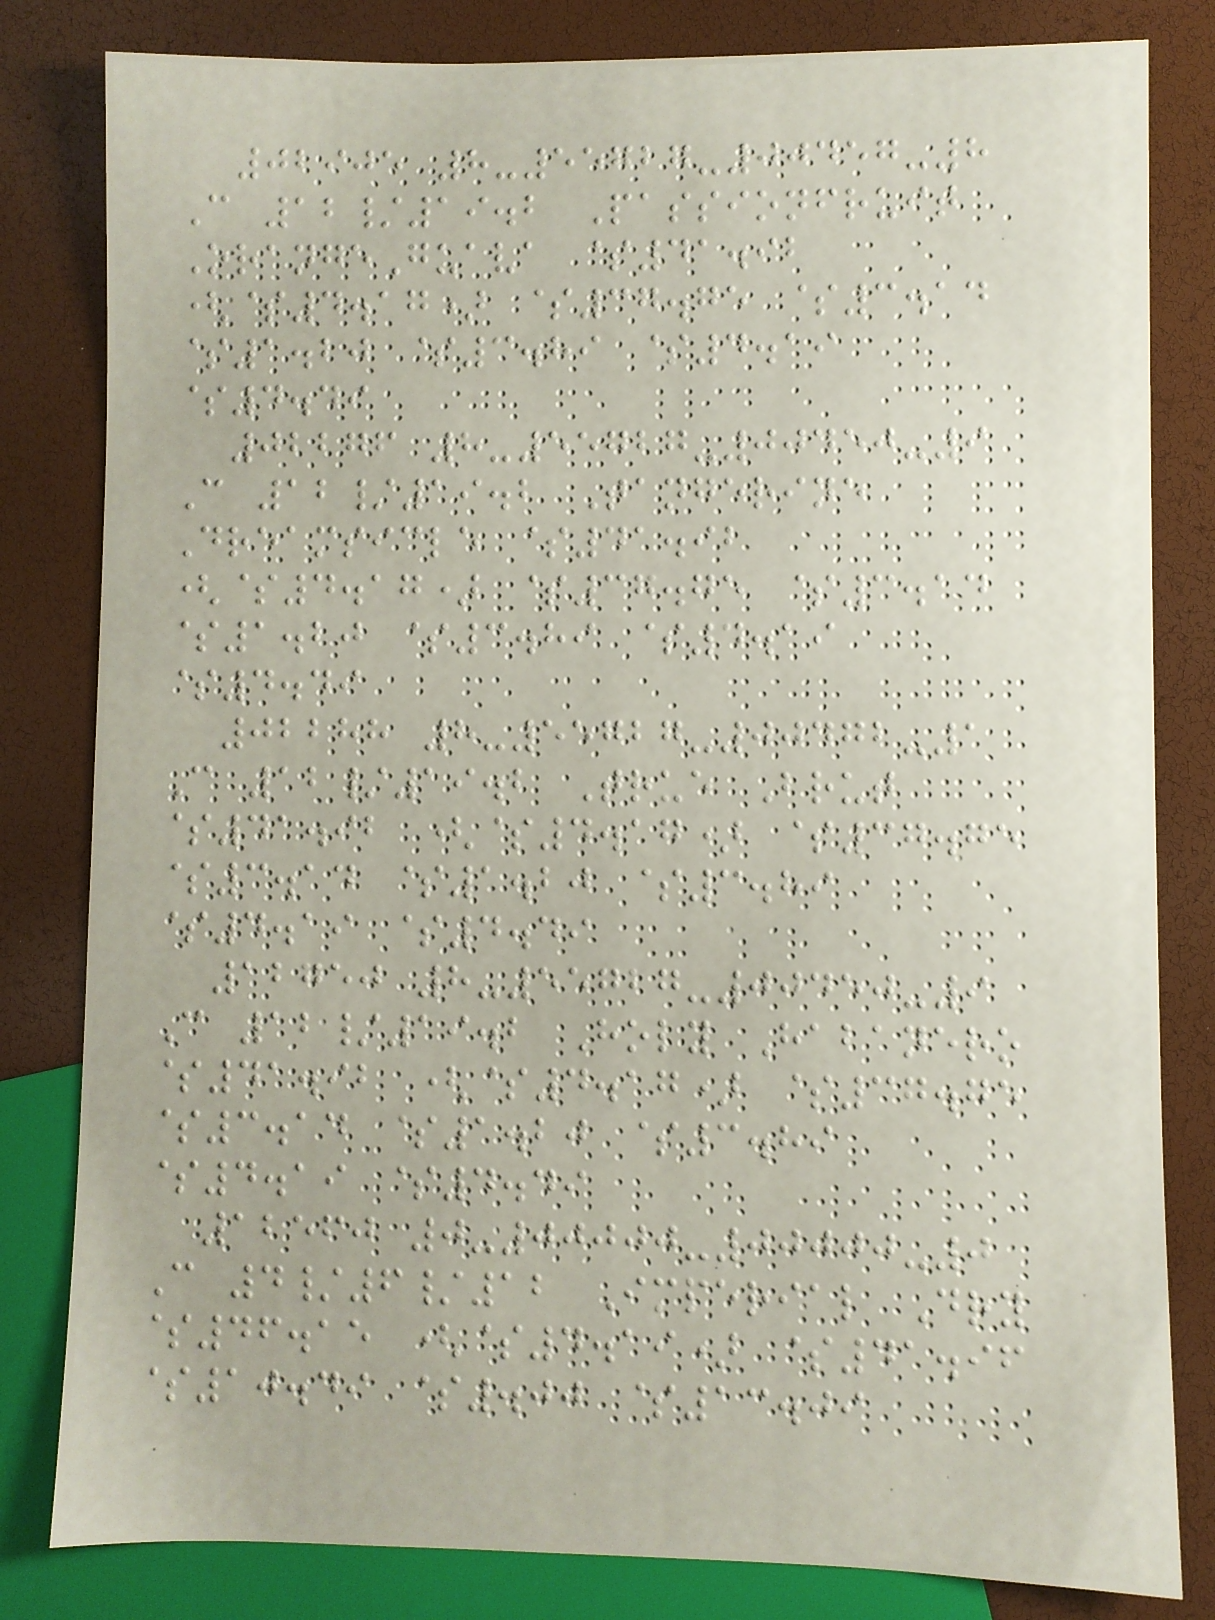02905 8-55727-00457-8
C 12/19.2 Passionfruit
OrangeGuava $41.92
($4.17) $37.75 $3.14
$1.20 $3.89 $4.19
$4.49
02276 8-55727-00450-9
C 12/19.2 Tangerine
Dreamsicle $41.92
($4.17) $37.75 $3.14
$1.20 $3.89 $4.19
$4.49
02288 8-55727-00472-1
C 12/19.2 True Brut
$41.92 ($4.17) $37.75
$3.14 $1.20 $3.89
$4.19 $4.49
12750 8-55727-00450-9
C 12/19.2 Holy Habanero
$41.92 ($4.17) $37.75
$3.14 $1.20 $3.89
$4.19 $4.49
12560 0-00000-00000-0
C 4/6/12 Imperial Dry
$46.15 ($4.19) $41.96
$10.49 $.00 $13.09
